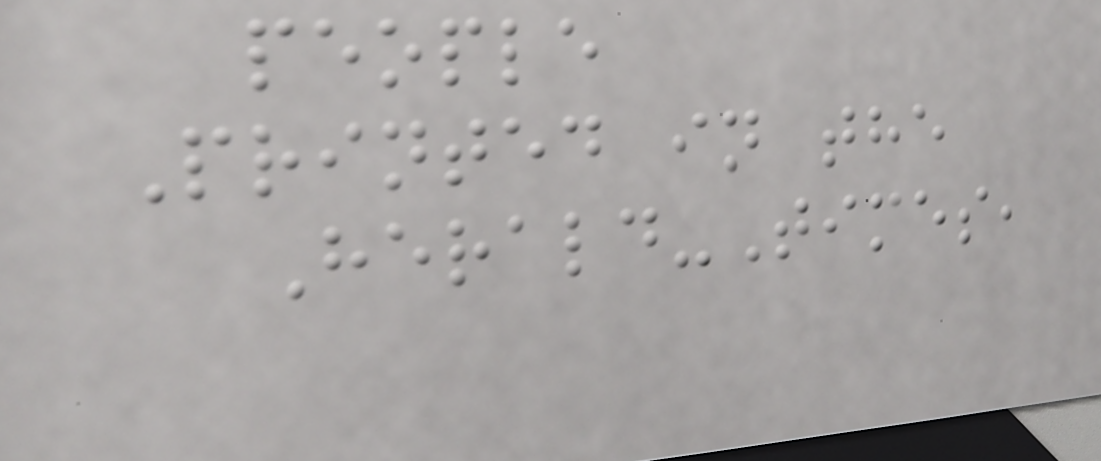people
Printed in the
Herald-Times,
